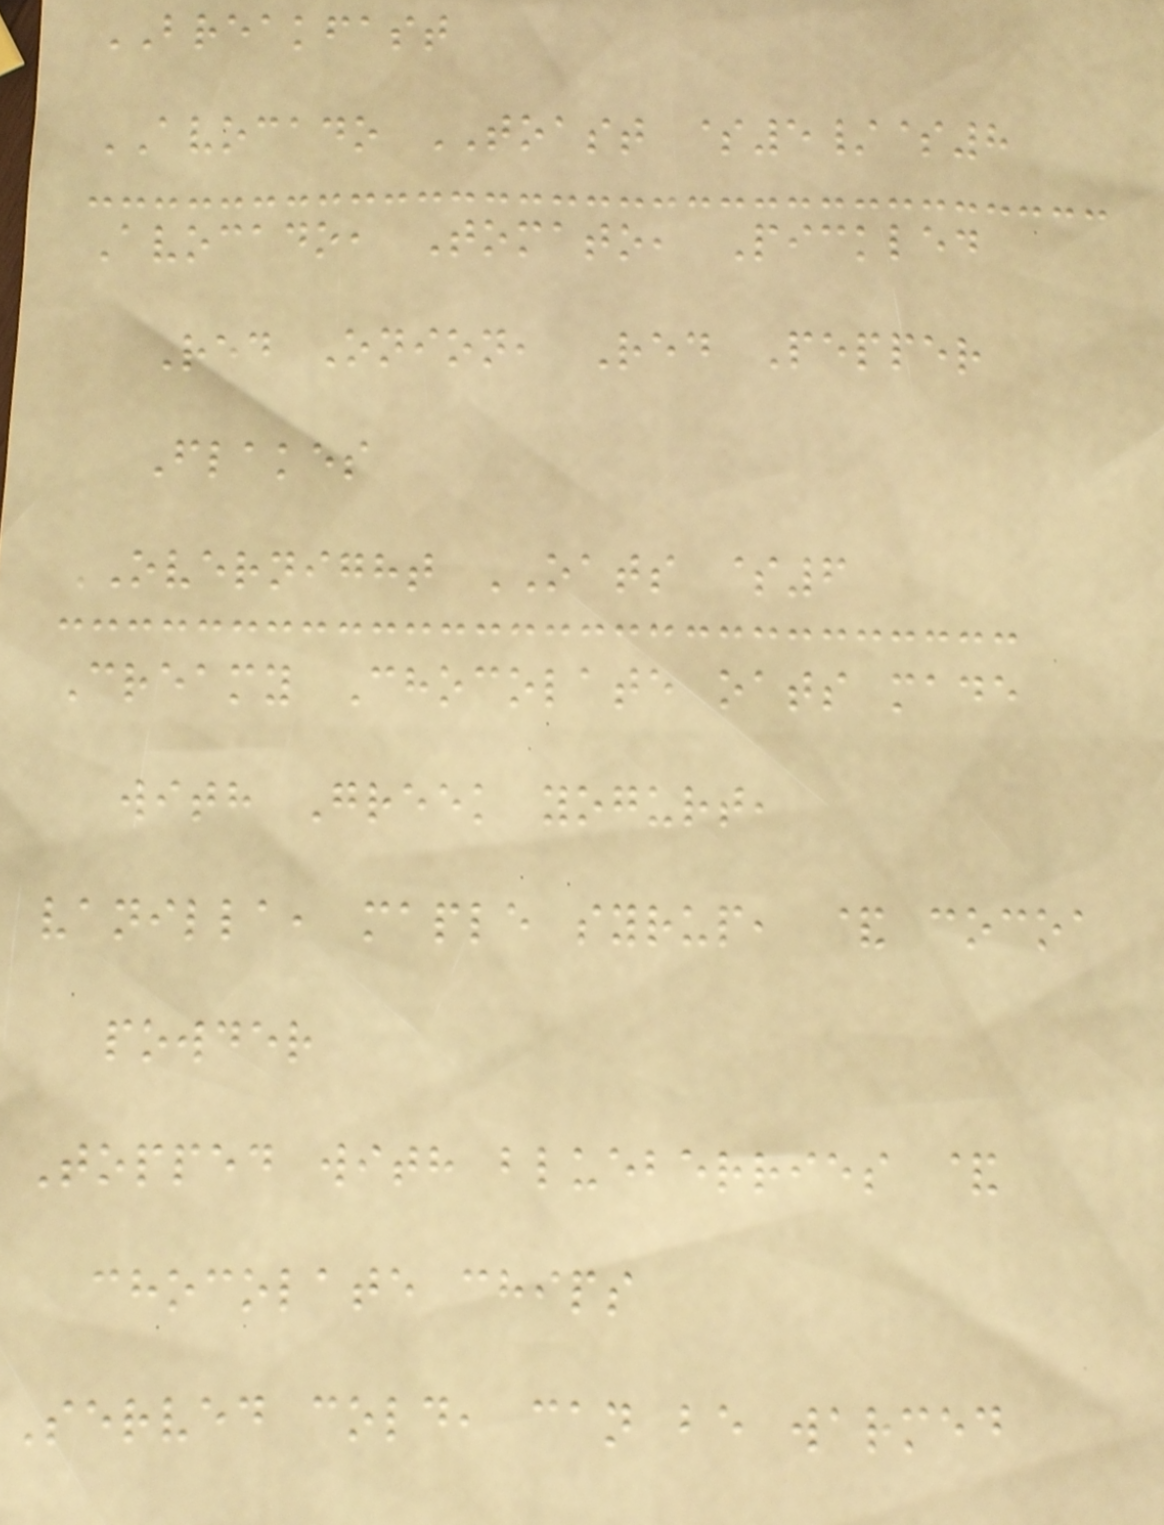BREAKFAST
AVOCADO TOAST $5/$8
Avocado, Tomato, Pickled
Red Onion, Red Pepper
Flakes
OVERNIGHT OATS $6
Creamy Chocolate oats made
with Greek yogurt,
vanilla, maple syrup, & cocoa
powder
Topped with blueberries &
chocolate chips
Served cold, can be warmed
